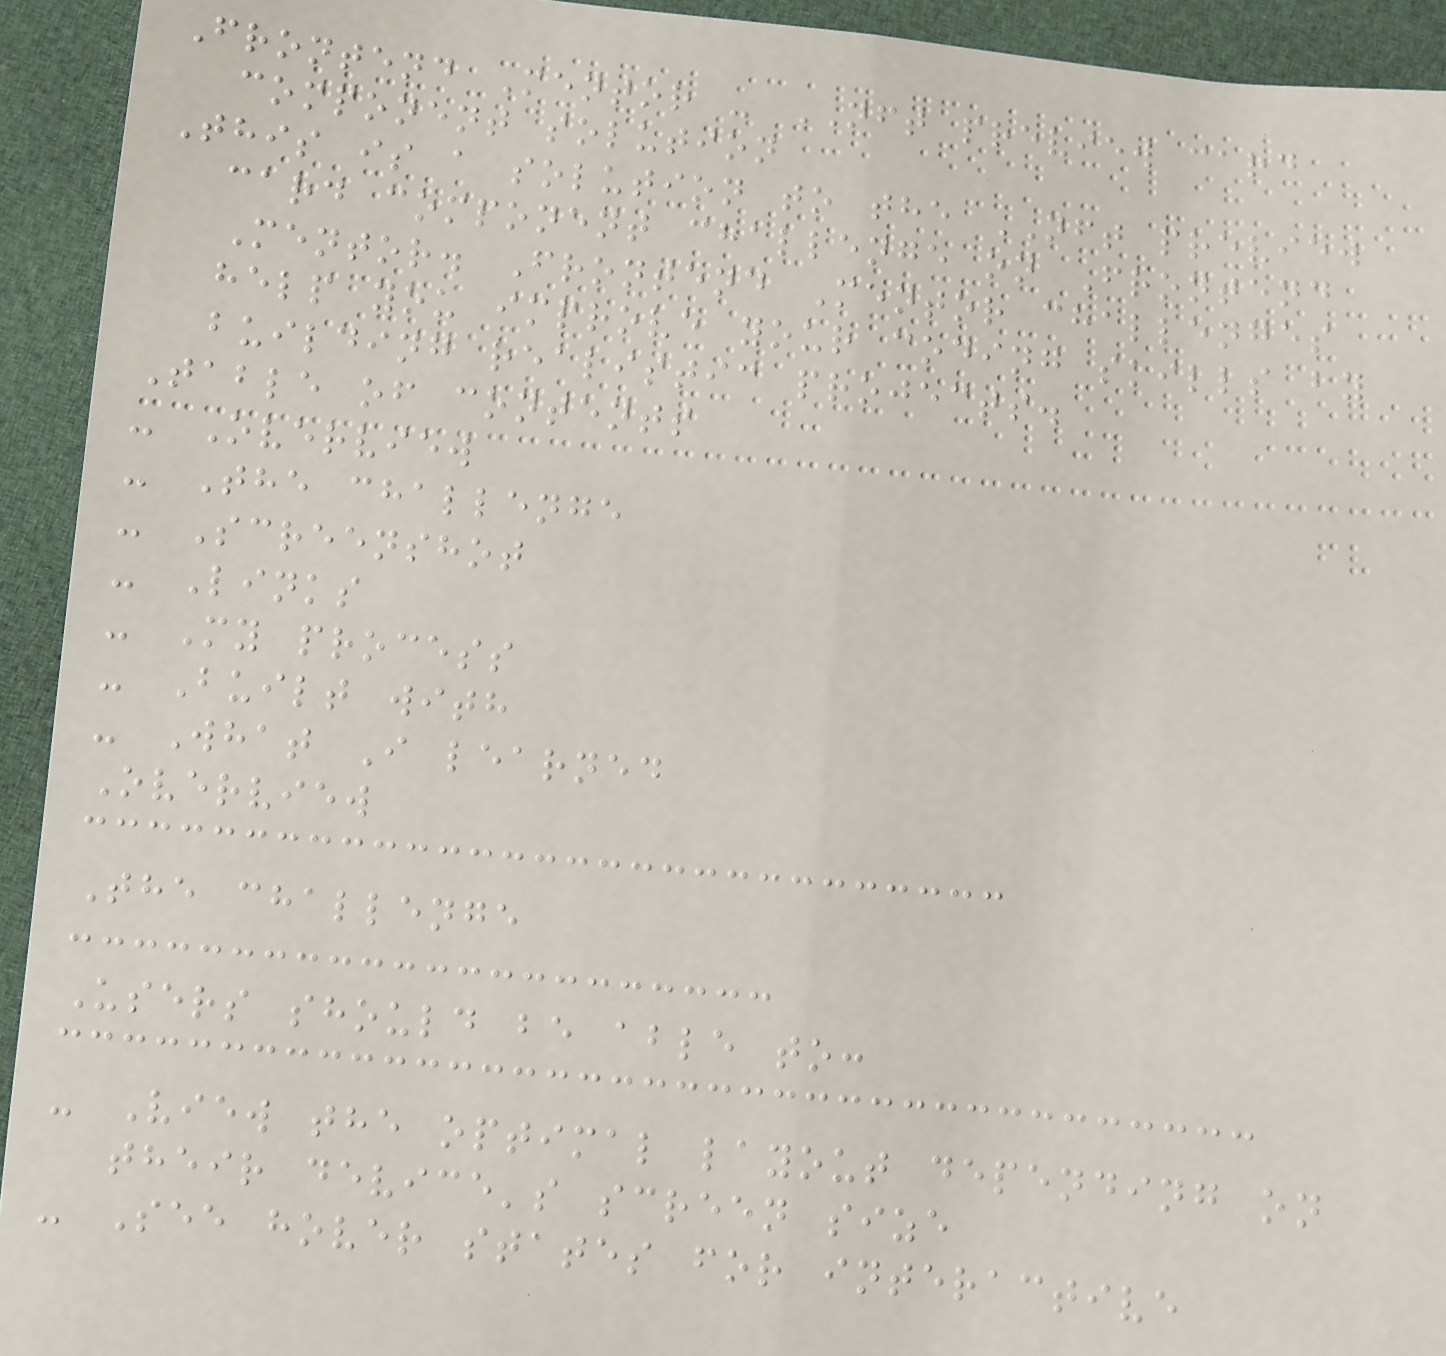Frontend Mentor - NFT preview card
component solution
This is a solution to the NFT preview
card component challenge on Frontend
Mentor. Frontend Mentor challenges
help you improve your coding skills by
building realistic projects.
Table of contents
- Overview
- The challenge
- Screenshot
- Links
- My process
- Built with
- What I learned
Overview
The challenge
Users should be able to:
- View the optimal layout depending on
their device's screen size
- See hover states for interactive
